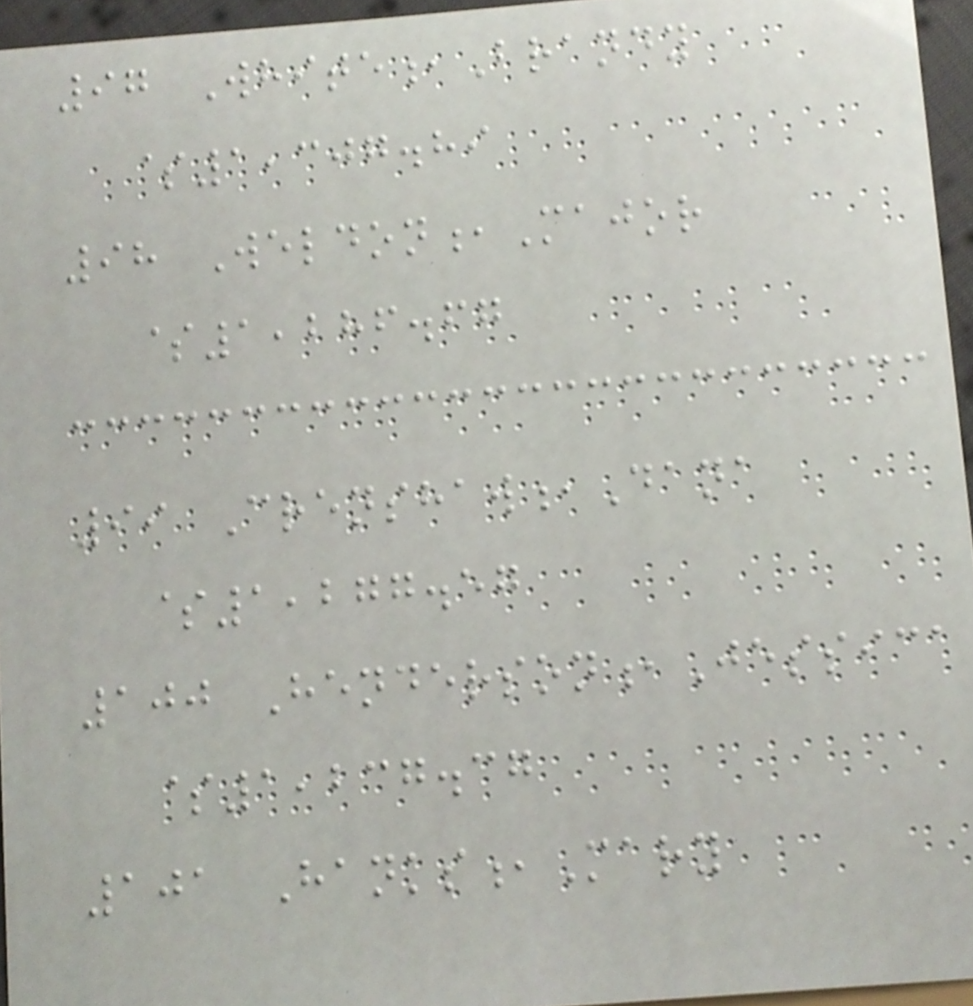97 White,Brandy
$1,307.89
98 Weldon,Major
$1,286.67
99 Crenshaw,Dana
$1,277.57
100 Henderson,Jessica
$1,237.37
101 Hanks,Mary
